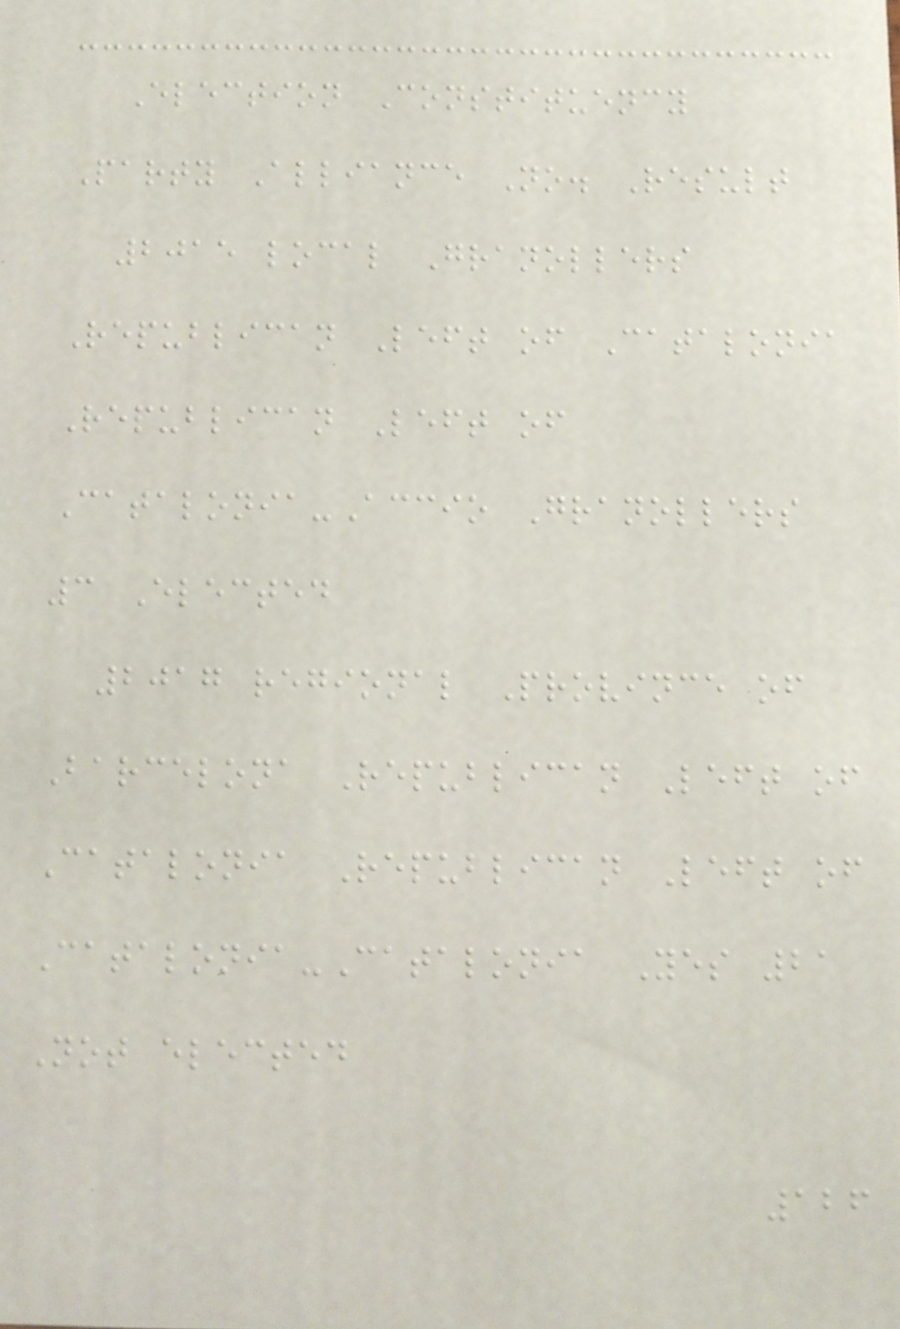Election Constituency
Party Alliance No. Result
2015 local Granollers
Republican Left of Catalonia
Republican Left of
Catalonia-Accio Granollers
3 Elected
2017 regional Province of
Barcelona Republican Left of
Catalonia Republican Left of
Catalonia-Catalonia Yes 21
Not elected
126
